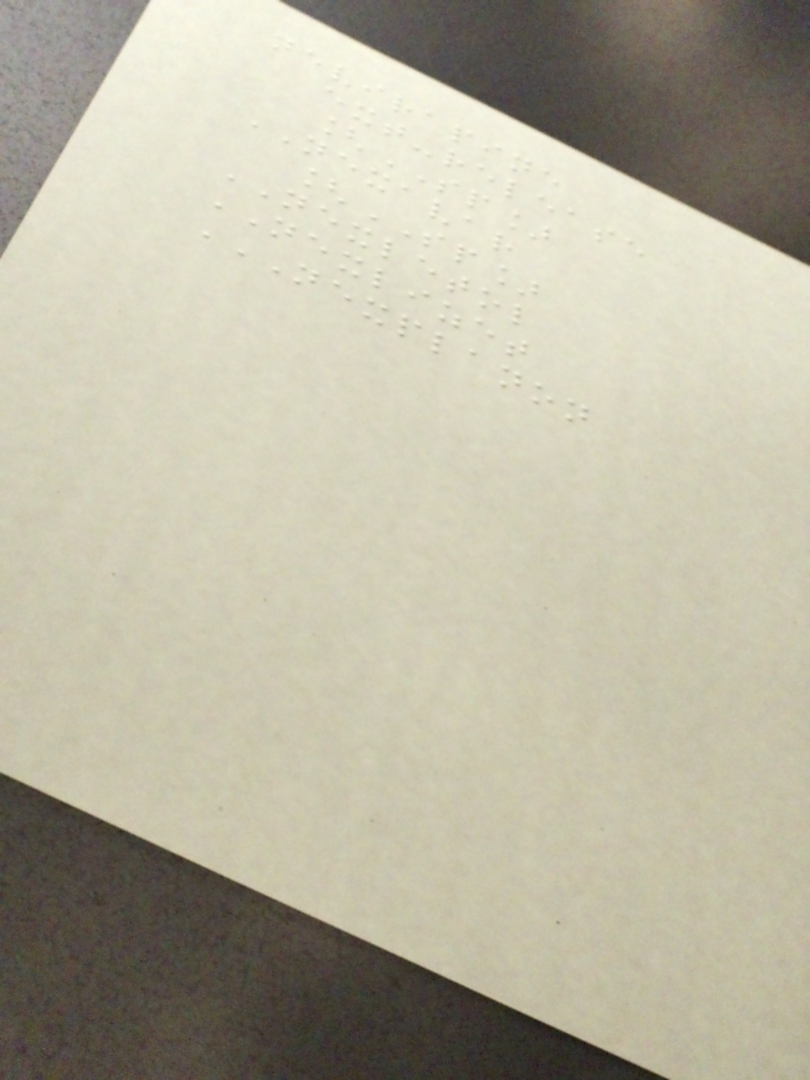nevirapine
ext-release
[SP]
NEXAVAR
[SP]
NEXLETOL
NEXLIZET
NEXPLANON
